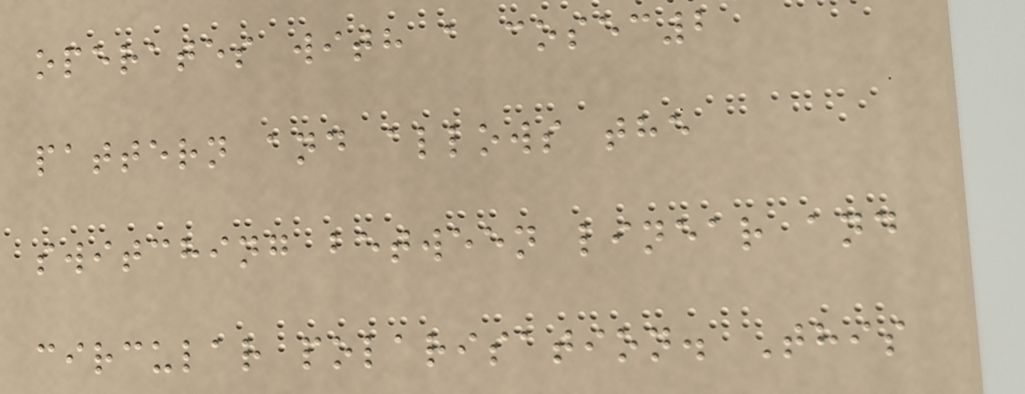operates with a cosec2
pattern and allows the
switching between linear and
circular polarisation. This
